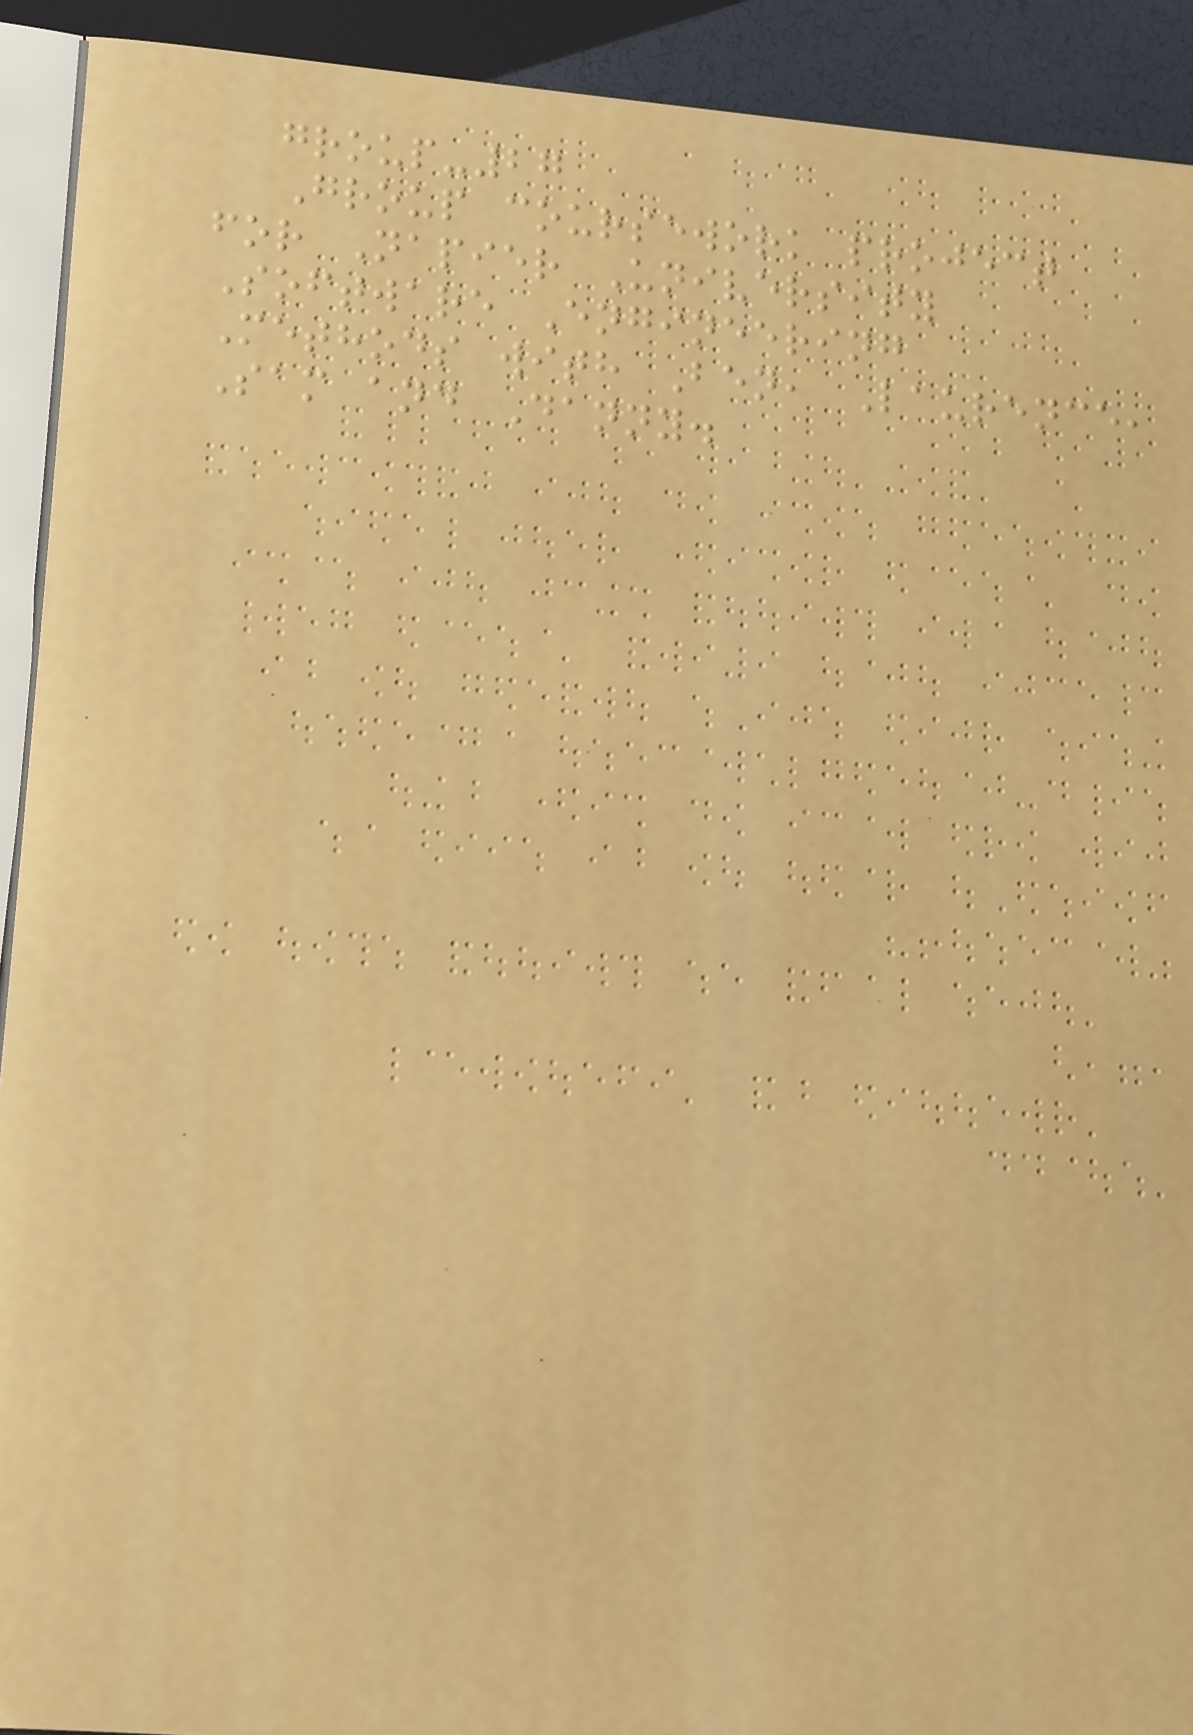group-27
Group coursework project
for Napier University
Software Engineering
Methods with Ben, Laurence,
Sam and Danny.
